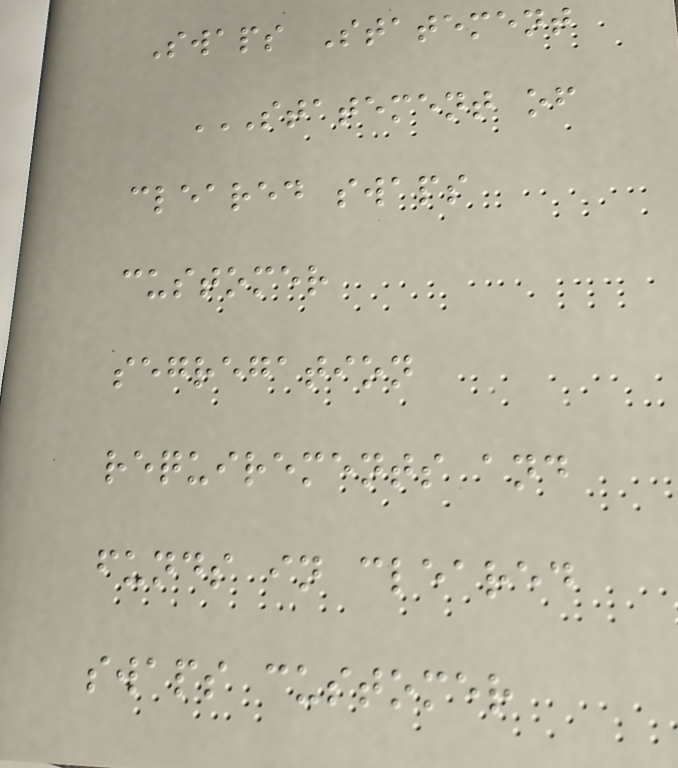Swaps Statement
STATEMENT OF
CLEARED SWAPS
CUSTOMER
SEGREGATION
REQUIREMENTS AND
FUNDS IN CLEARED
SWAPS CUSTOMER
